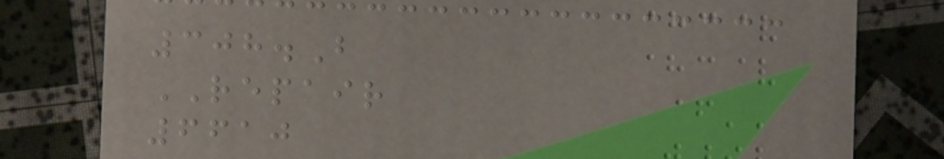308.B
REPAIR
6610
